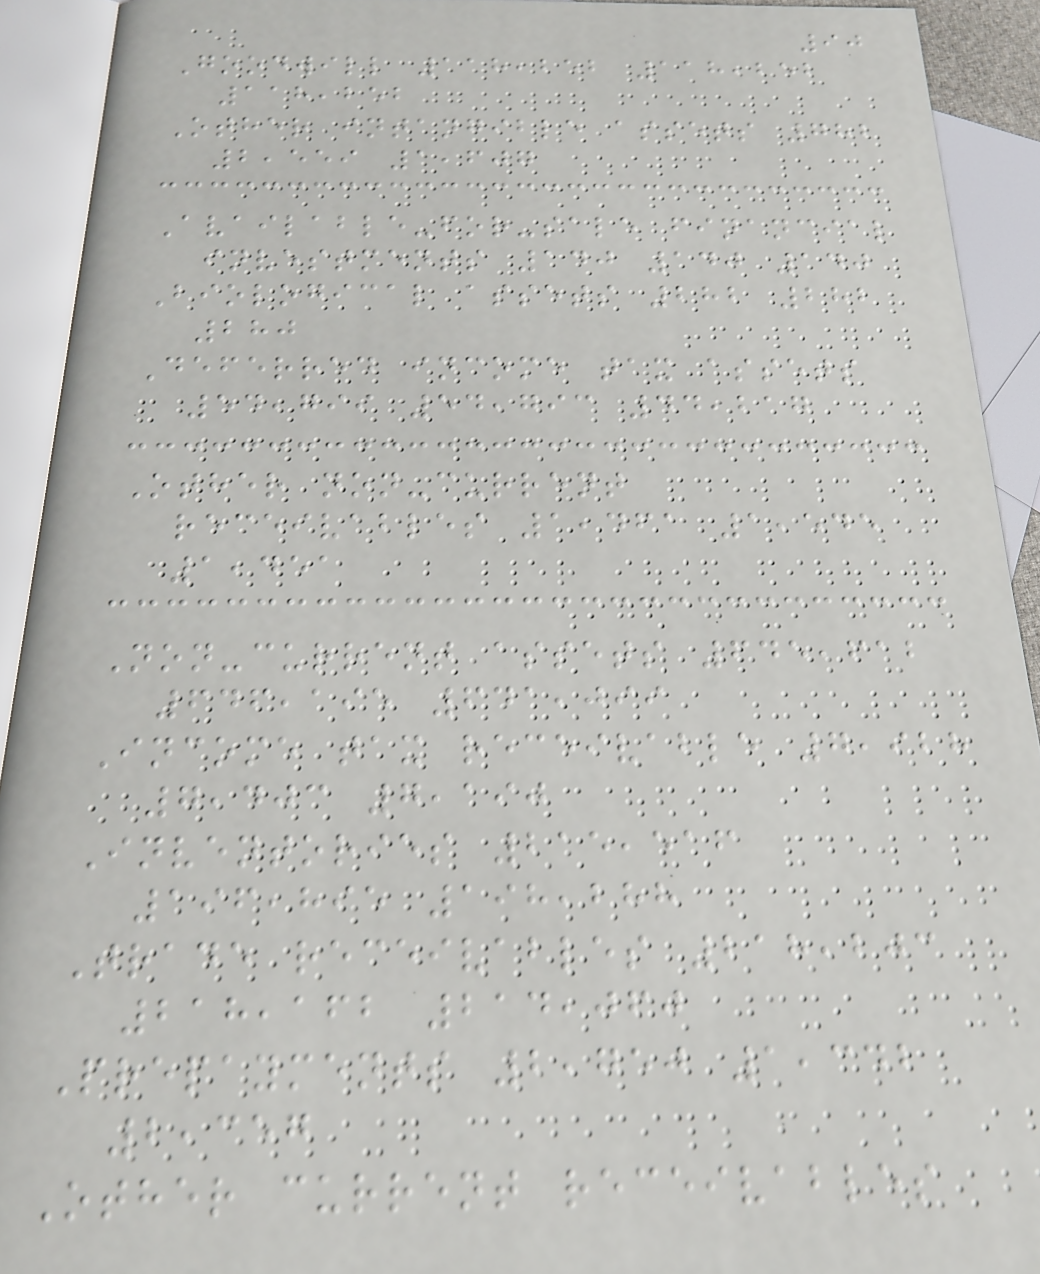90
Goodwill 118,252 118,252
118,252
Other intangible assets 782
2,559 1,607
Available-for-sale financial
investments 140 140 140
Biological assets 282 282
280
Deferred income tax assets
54,799 54,793 44,217
Other non-current
receivables 1,461 1,545
1,451
Non-current assets 645,612
646,195 641,099
Income tax receivable 7,928
7,403 7,190
Inventories 215,516
196,895 198,288
Trade receivables 218,203
218,162 214,060
Prepayments 2,750 1,342
2,357
Other current receivables
